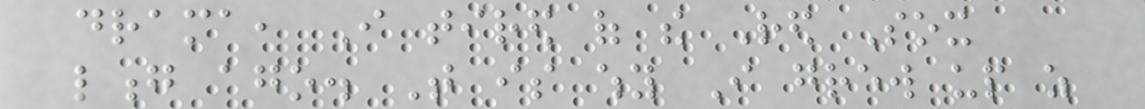drama, I tired of the Red Sox
long ago. That is why I grew up as
